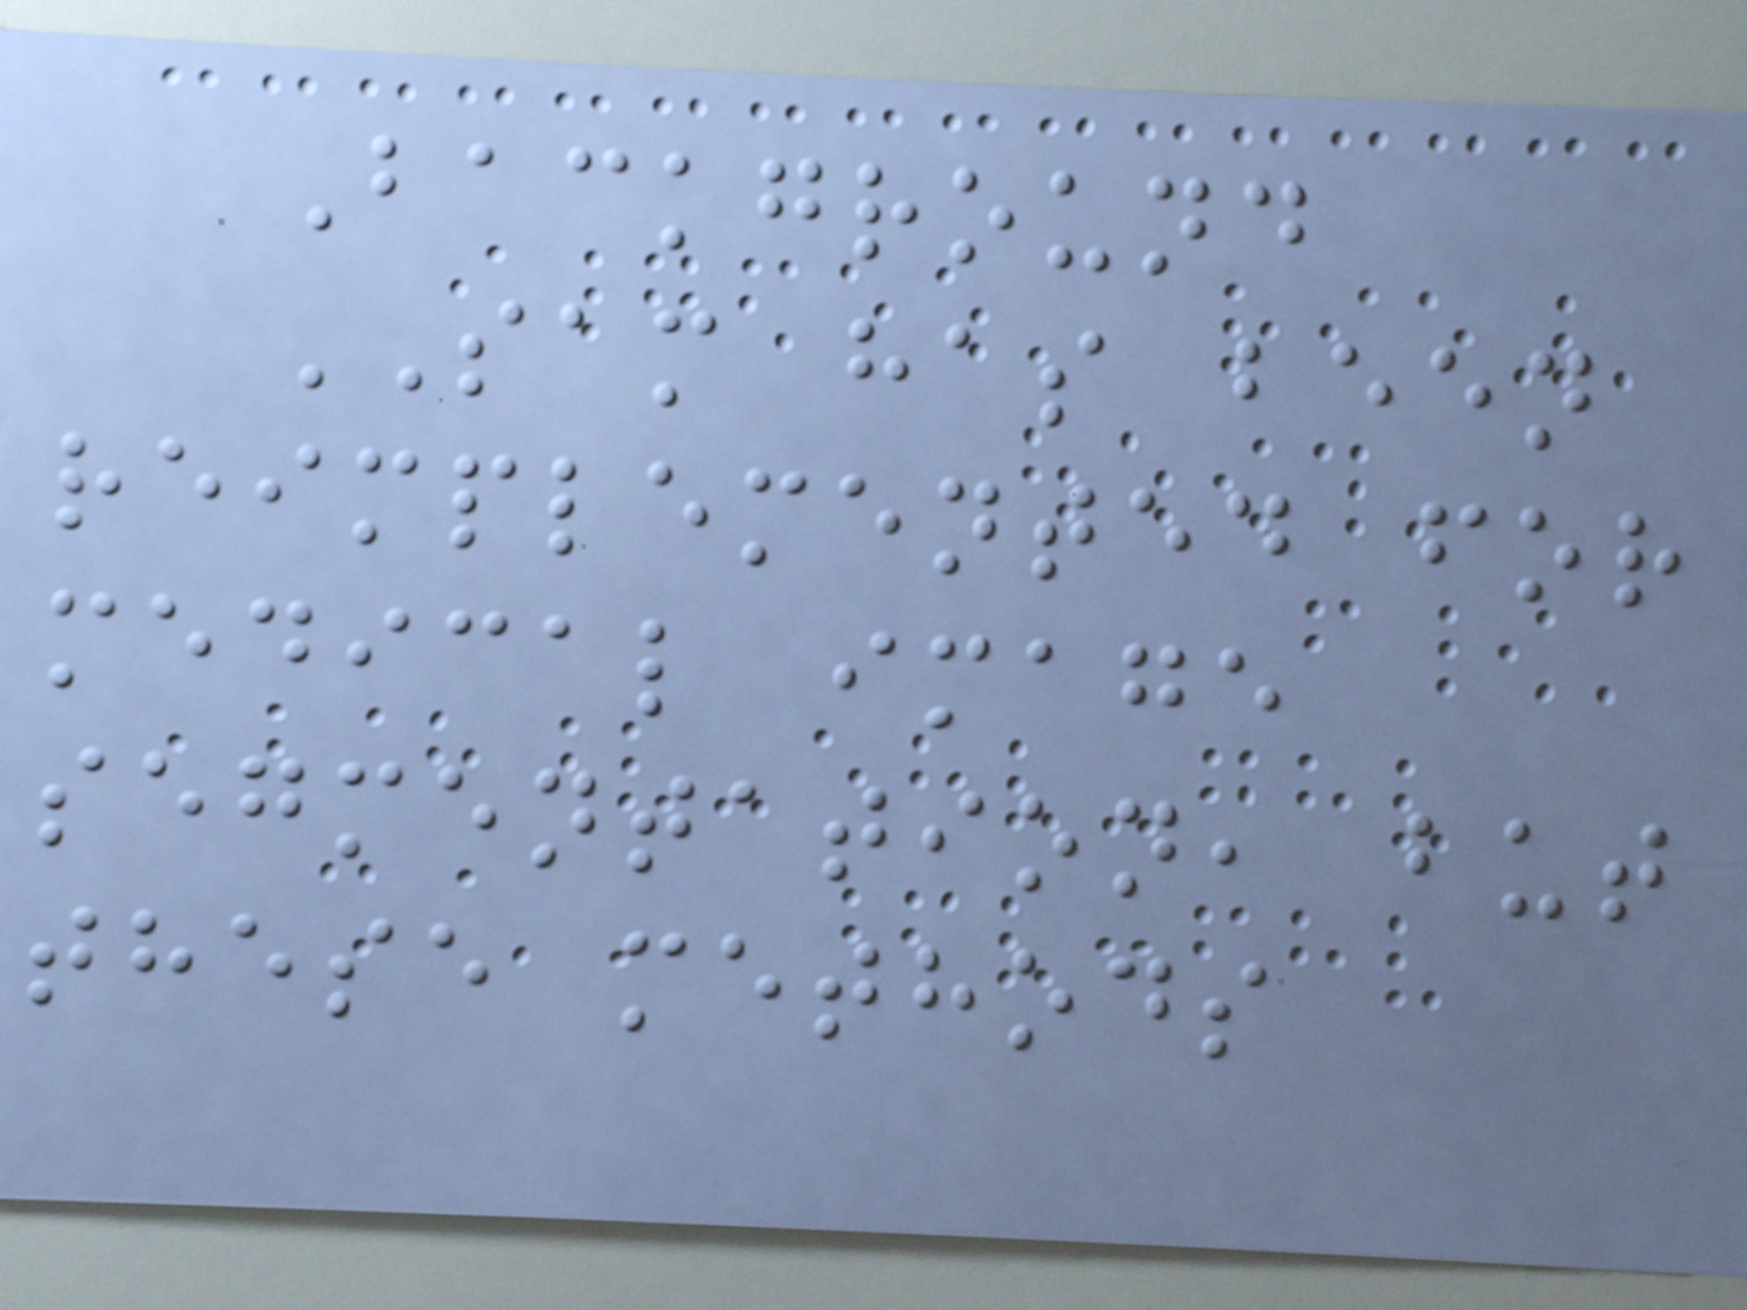Background
SAM has been
reimplemented for
medical image
segmentation, but
these methods
